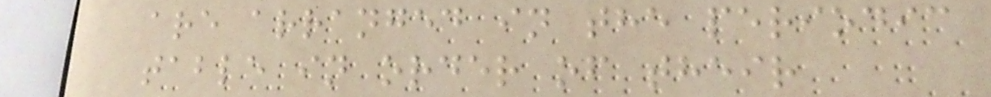are arranged in the periodic
table in order of their
